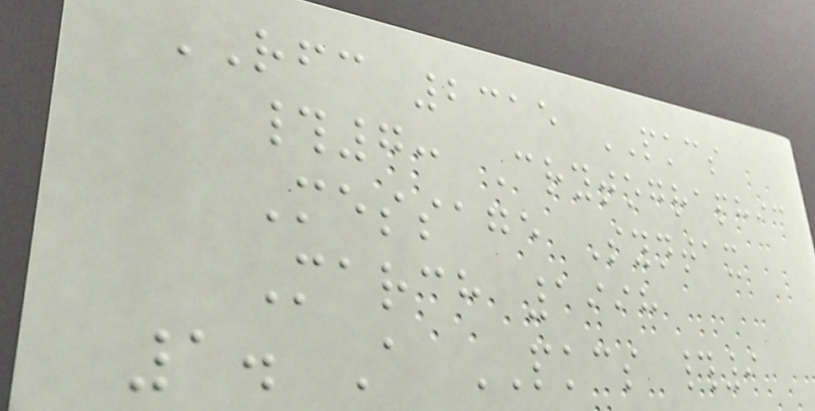RFC 2315 PKCS
#7: Crytographic
Message Syntax
March 1998
1. A PKCS #9
